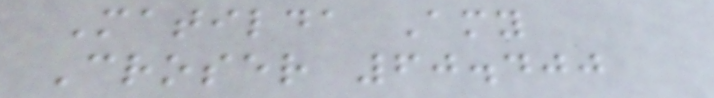Matilda Amy
Croser 60.400
